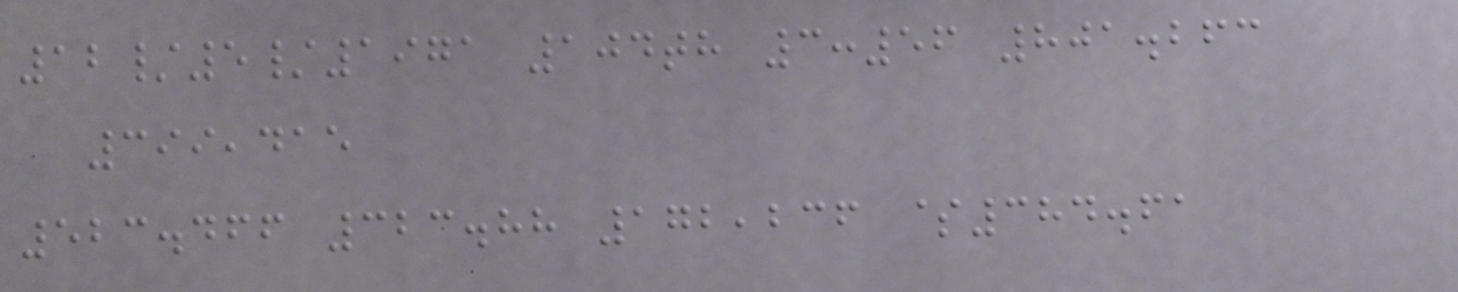12/5/1971 104th 3:56 801.263
399,415
523.466 323.88 172,236 $384.61
